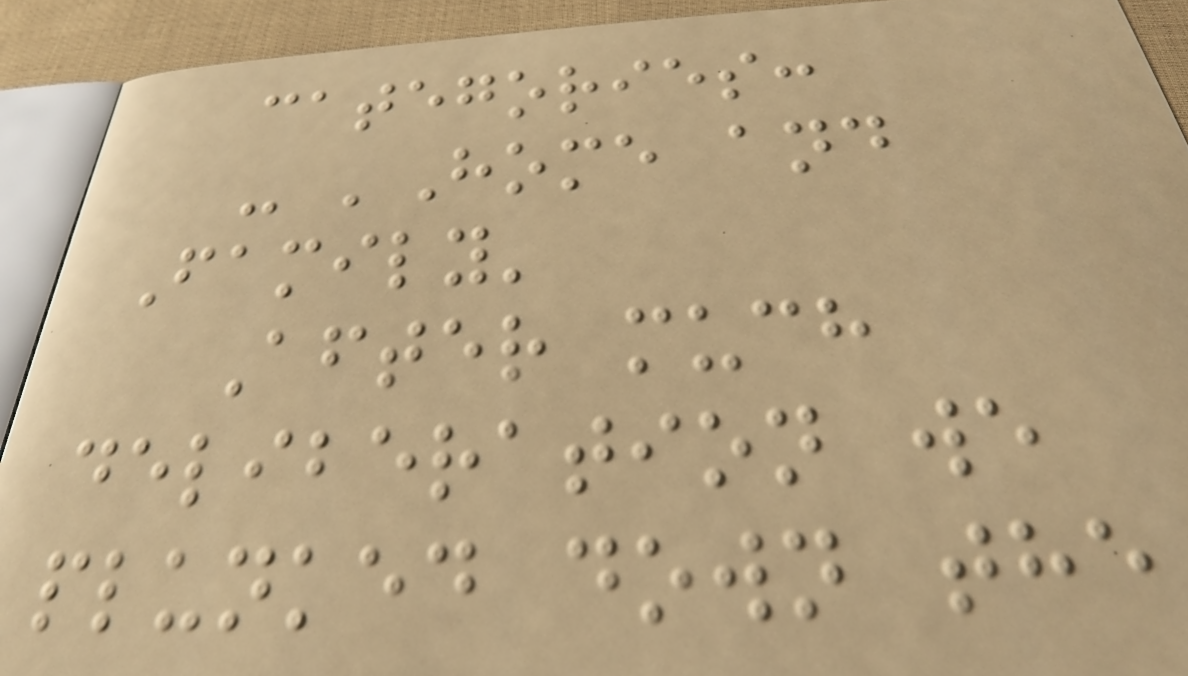categories:
- 'Home and
Family'
After much
deliberation we
plunked down the
